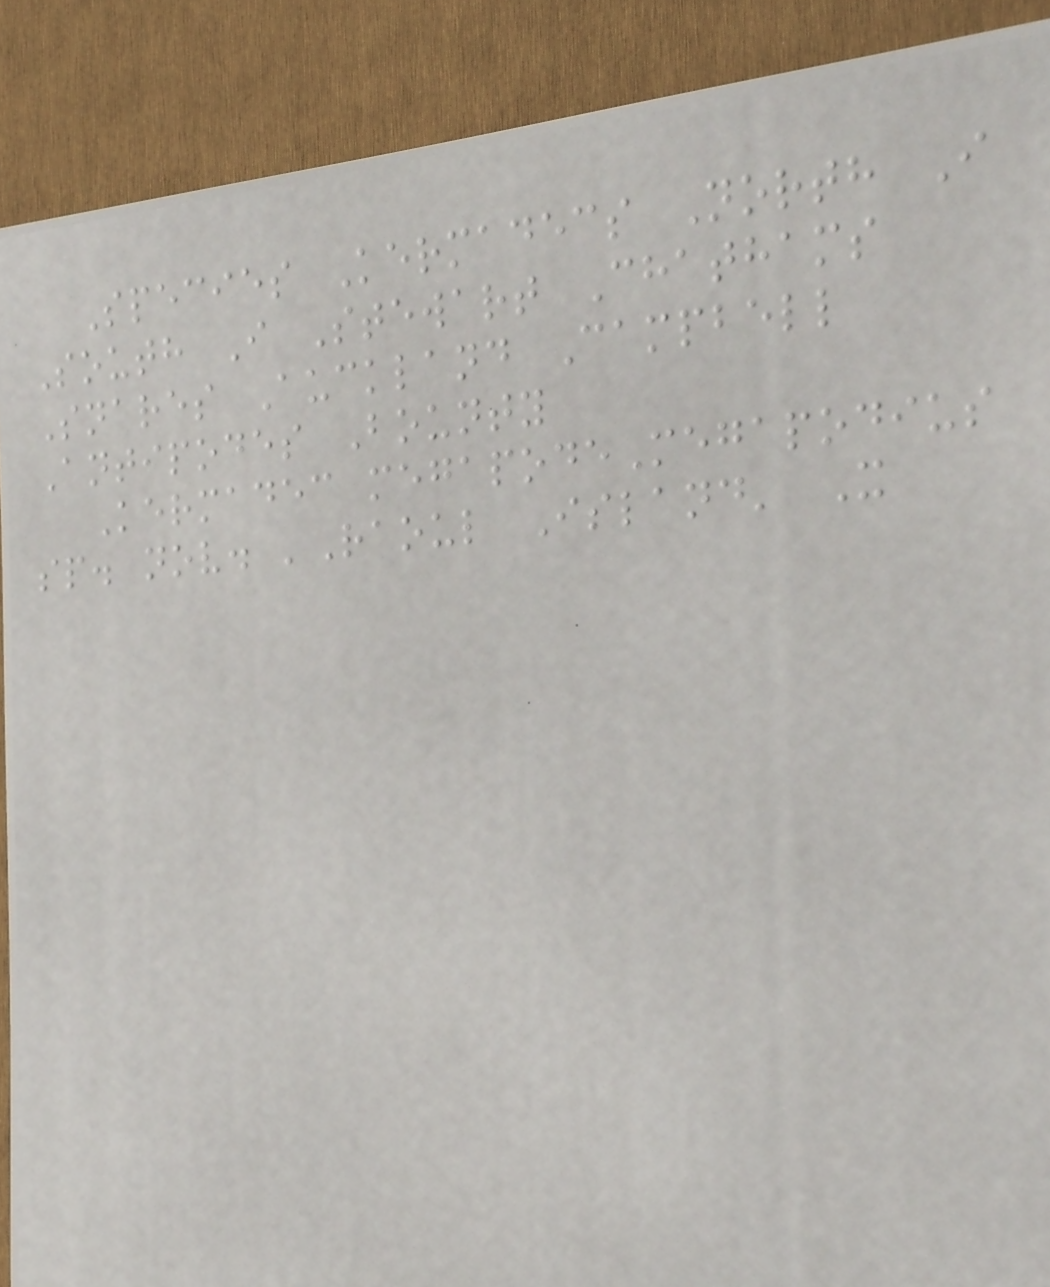Species Kermadecs North I
South I Stewart Chathams
Snares Auckland Campbell
Antipodes Bounty
Kermadec megapodeMegapodius
sp. nov. 'Raoul Island' X
